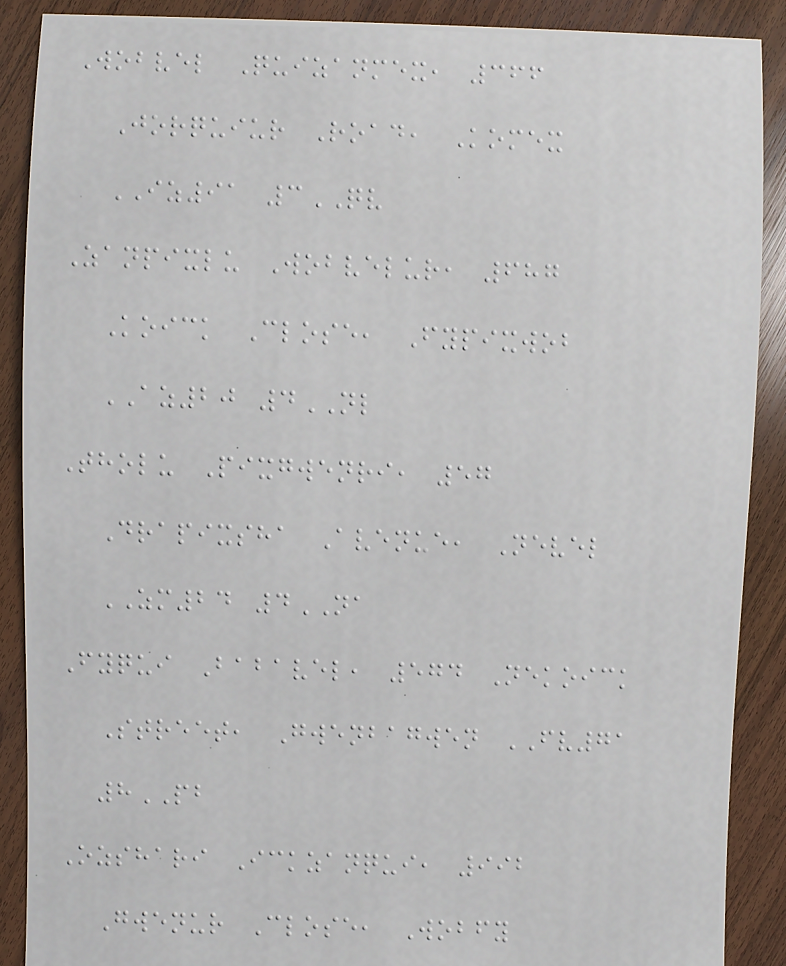Wobvel Quizanmex, 366
Jorquiur Road, Komex
IZ91 3QV
Zanpixlu Wobvelur, 687
Koick Close, Fypixwob
AZ20 4NL
Tholu Pixgwenri, 57
Drapixsha Avenue, Nevel
ZM24 4NA
Fyqui Babavel, 574 Nekoick
Street, Gwenbagwen FV71
8PB
Ozshari Ickzanqui, 992
Gwenur Close, Wobfy
